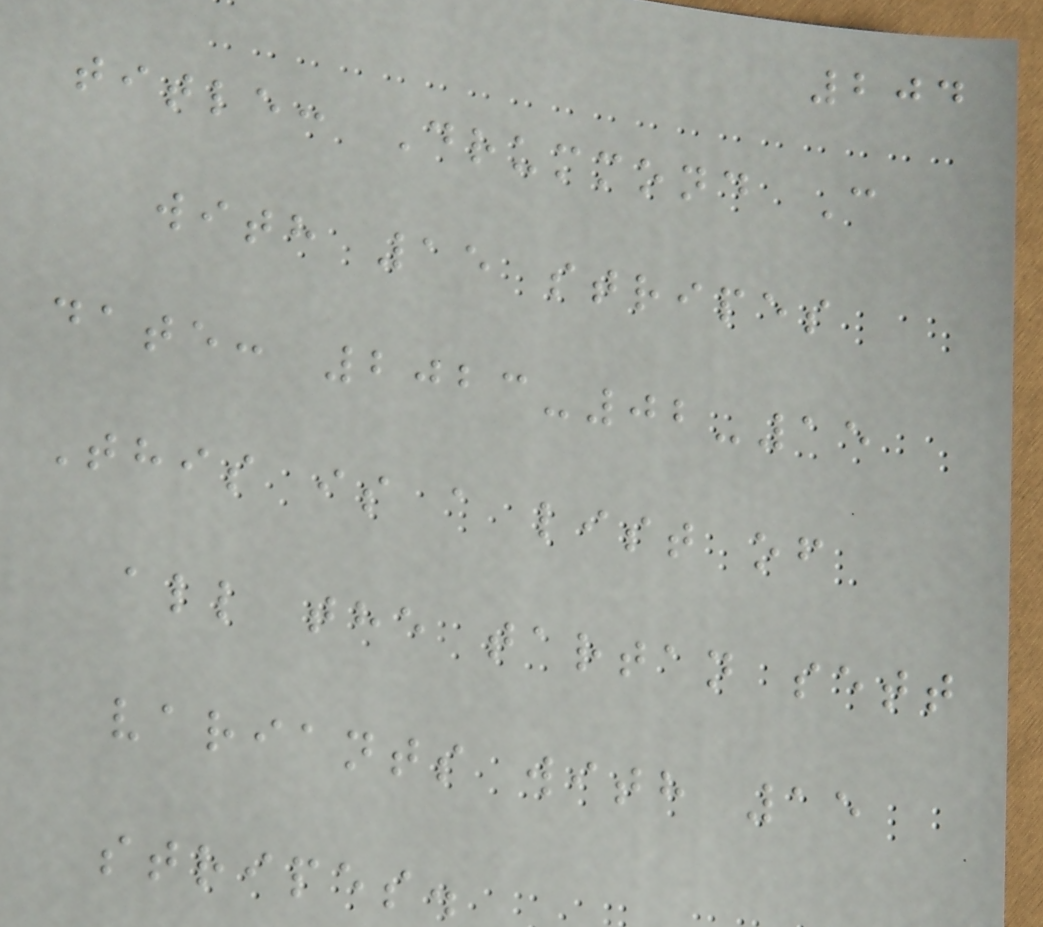204
title: Drummond C
with 15 stripes
date: 2023-02-15
This is a list of
all the tartan sett
variants with 15
stripes.
